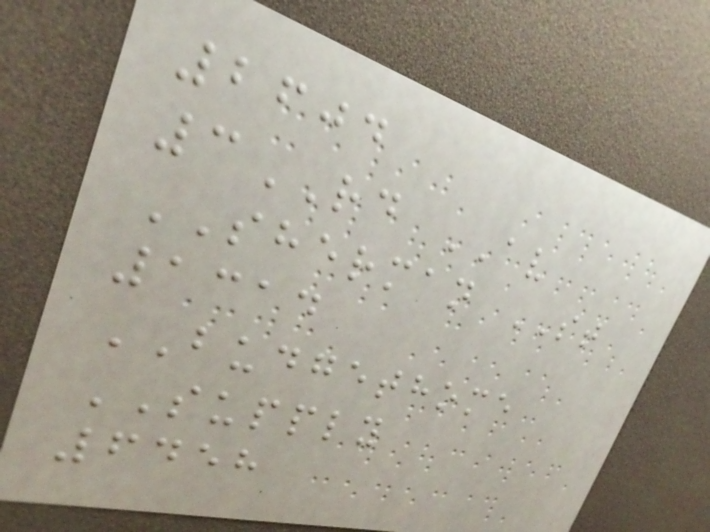2604
3RD AV
SHERMAN ST
1314
BUDGETHOME
SUPPLY
6458
